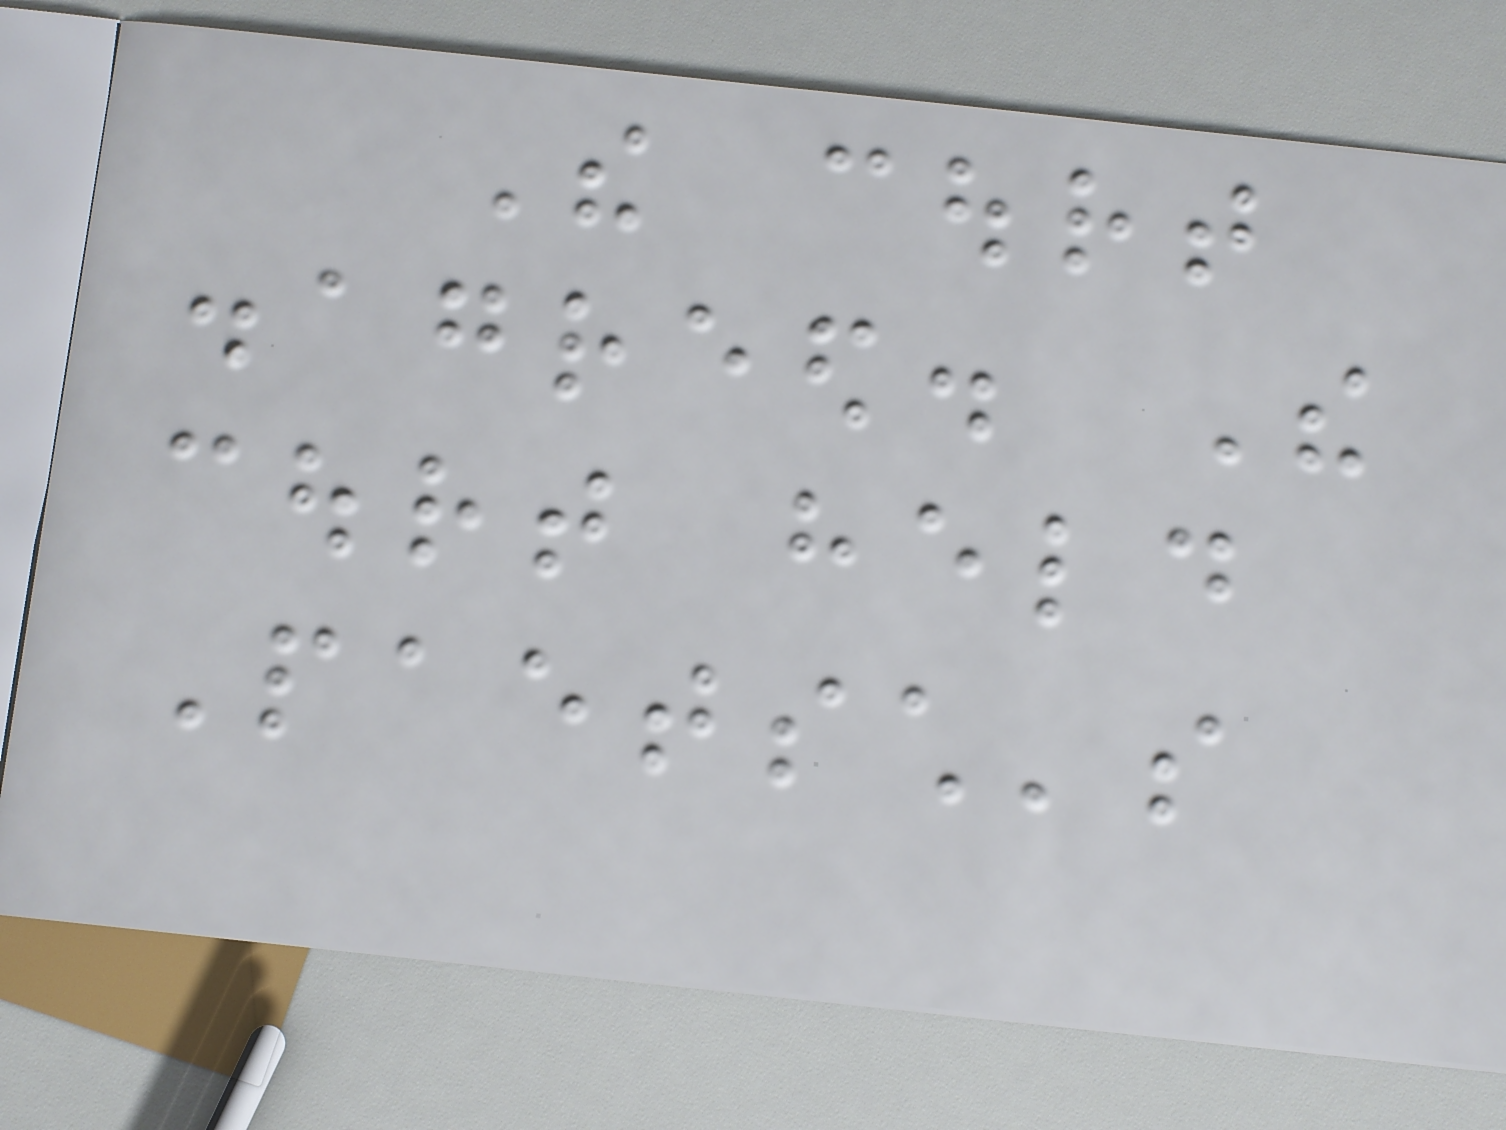The court
disagreed. The
court held
Paetsch's
